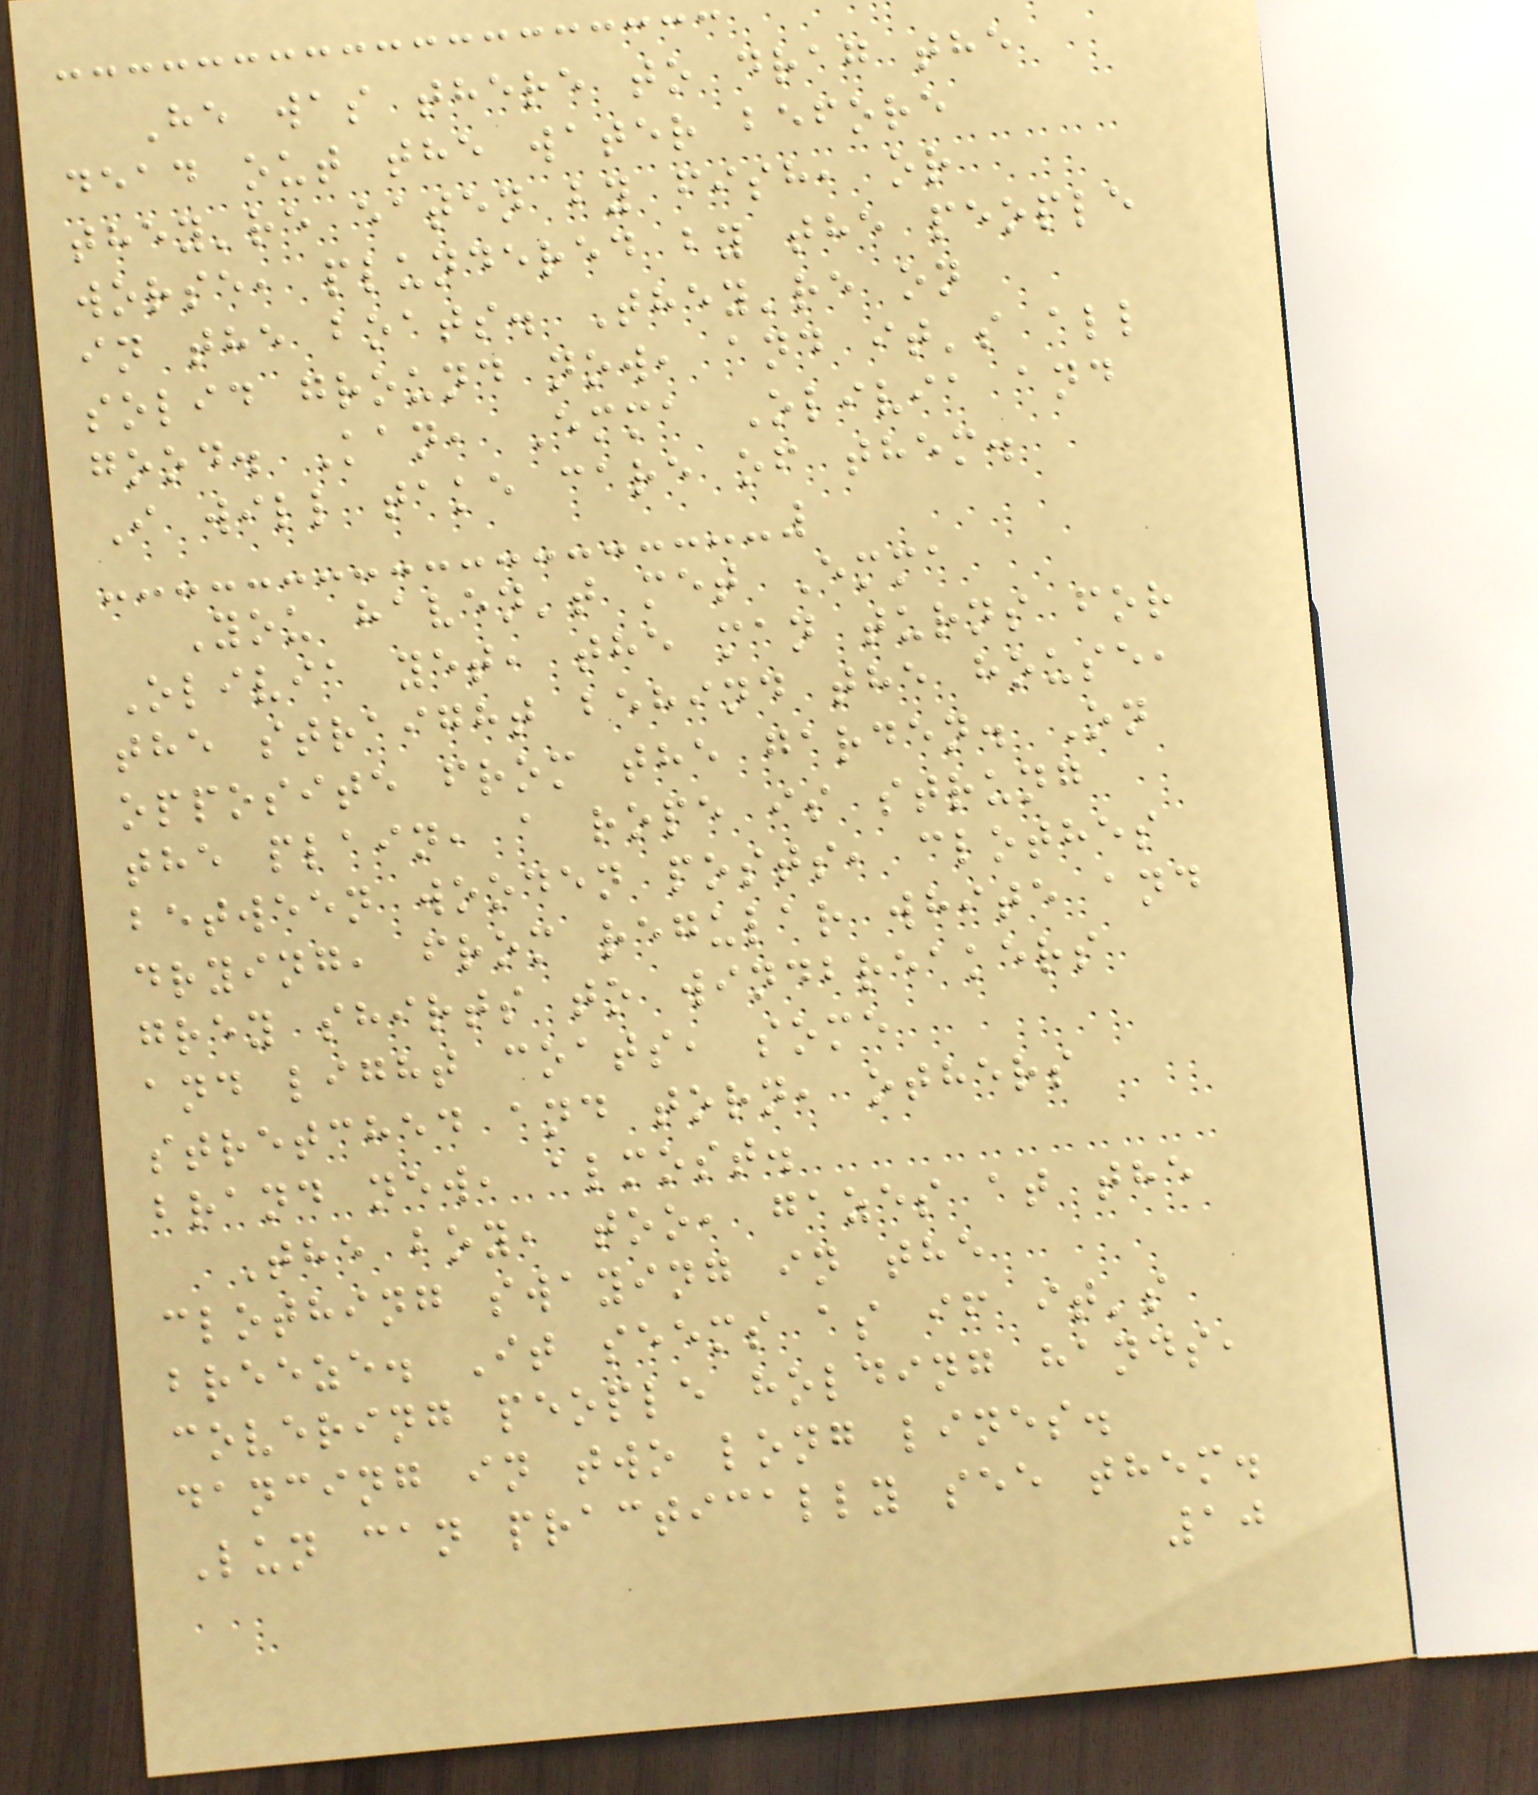He was there to drag the
dead out the water before
they're eaten by fish, or
worse, plundered by the people
in the boats. They're on
solid ground now, and it's all
good. Kan, Emma Olivia and
I will take care of them.
You haven't met Emma
Olivia yet, the man turns for
the straight behind the house,
opposite from the garden. On
the plain, a rope is strung
between wooden posts, clothes
drying, from regular white and
grey shirts to windbreakers
and light coats, some
stretched and torn, others
brand new, almost.
The boy, too, gazes at the
clothing swaying in the
breeze. It seems as if it's
covering people holding hands,
dancing in two long lines.
Lun can practically see them.
10
